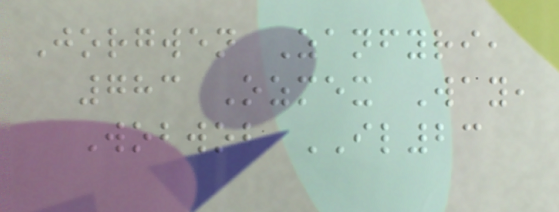Jorgwen Zanfyri,
783 Ozmex Way,
Wobwob IL23
